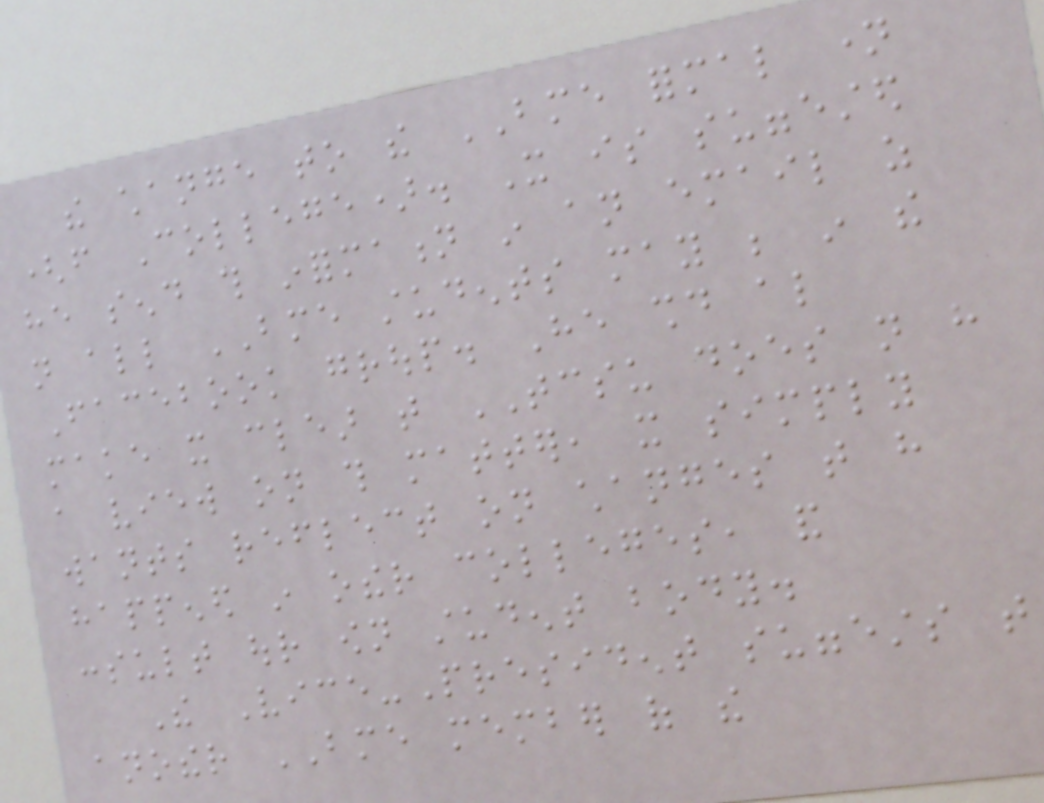the change to the BME formal name
(from College). It is suggested
he send this information in an email as
not all BME students may be in the
Facebook group. He should also
make it clear that TCSU does not have
a view on this matter, it simply
wants reflect on changes that have
happened in other colleges, and
consult our own student body.
The Vice-President suggests that
another BME member of the
